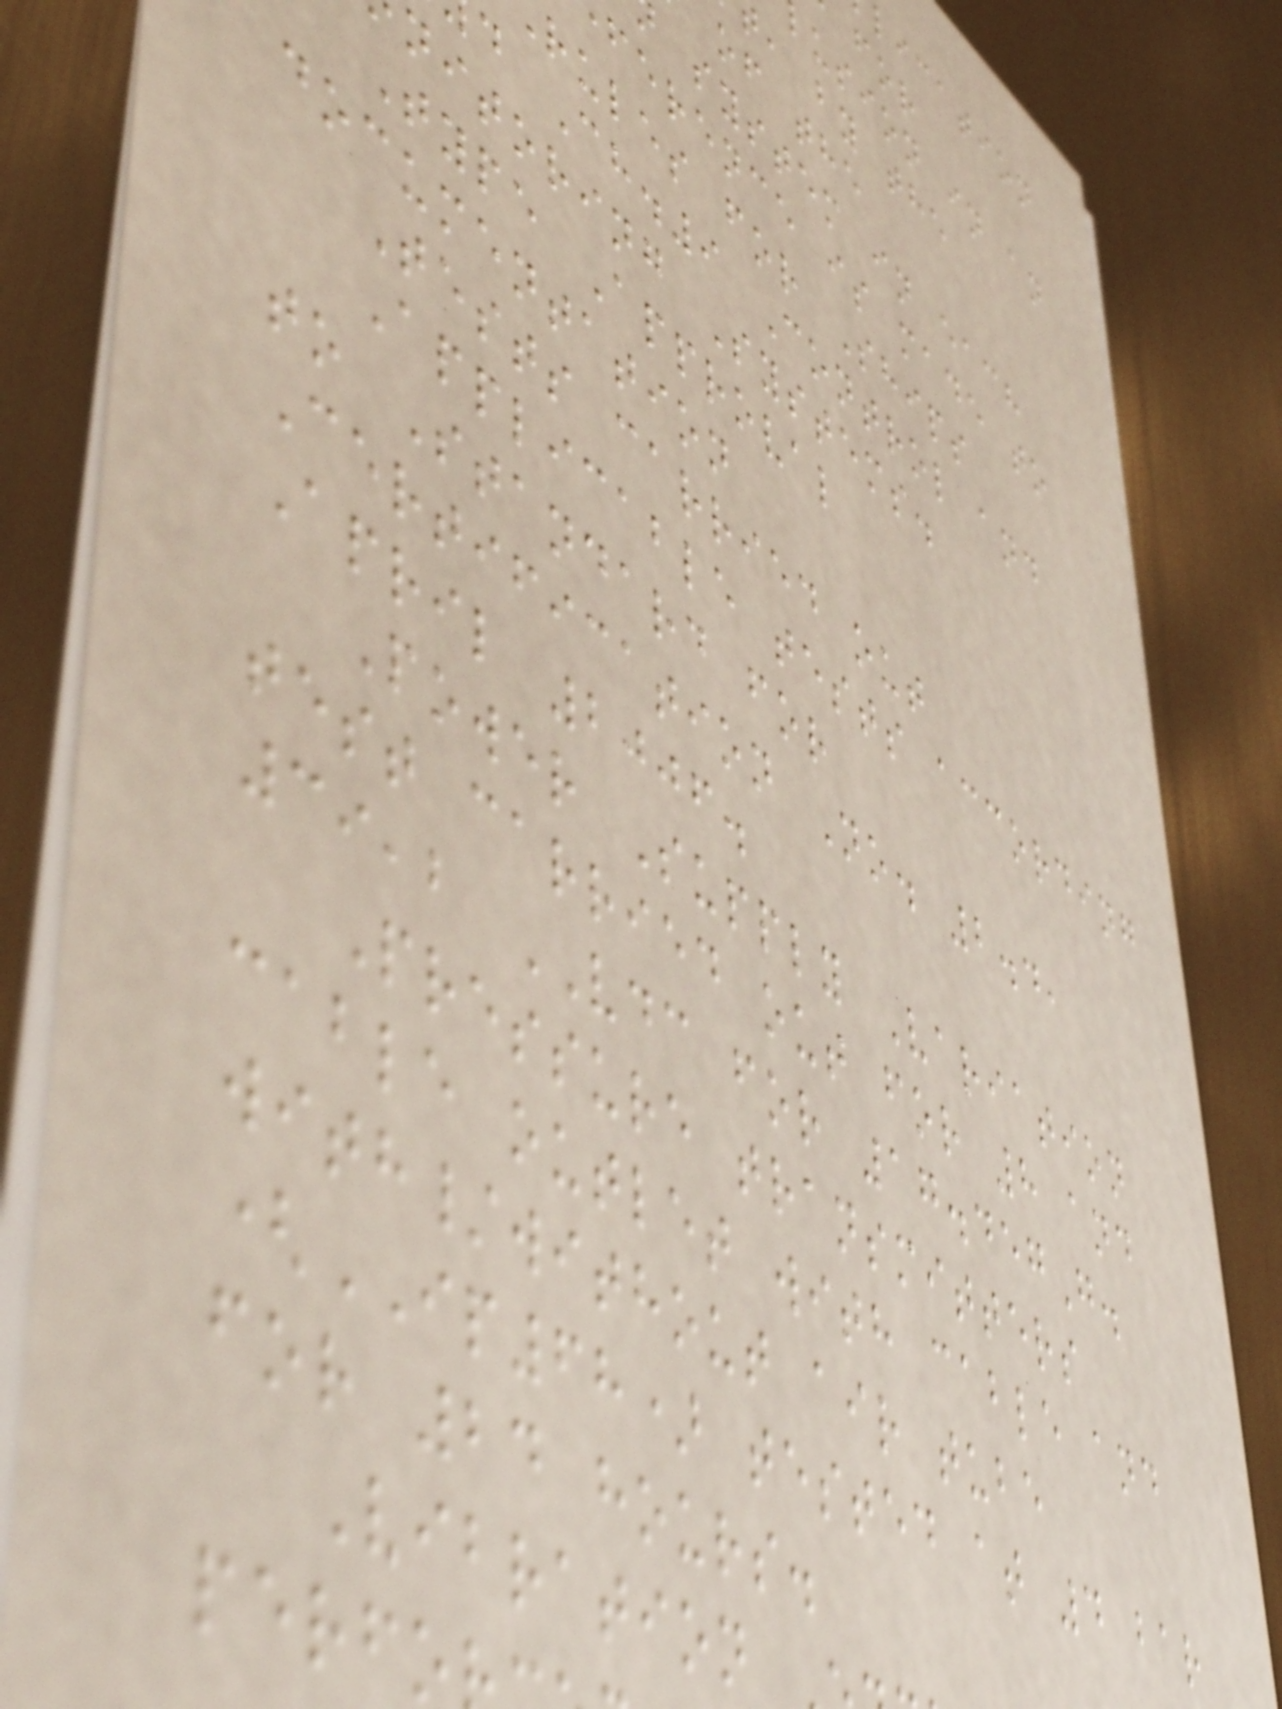lication
usion in an
, by the
of the
system in each
ference is made to
rules for Ships
d Ch.9 Control and
nitoring Systems.
Type Approval
documentation
Tests carried out
Applicable tests according
to Standard for
Certification No. 2.4,
April 2006.
Power Supply Variation
test carried out for 8 and
39,2 VDC for 17.457G.
Pressure transmitters
cable outlet with cable and
with/without air tube
(IP68) tested at 4 bar
for 24 hours.
Vibration
perfo
